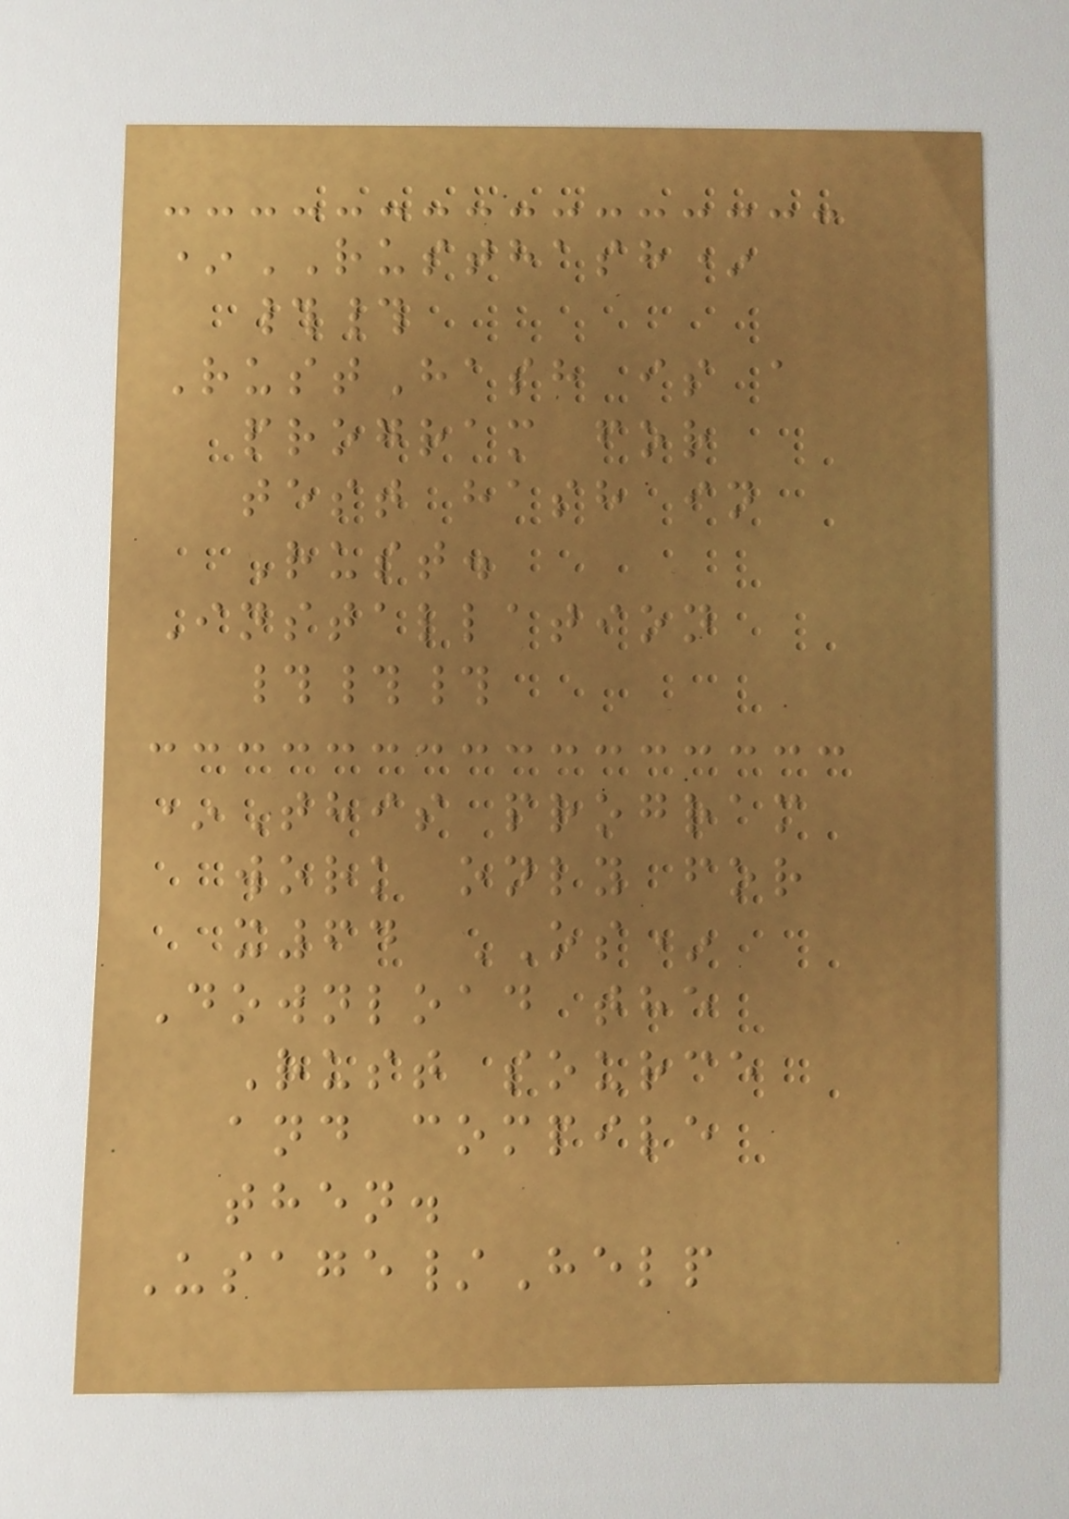*RUSTHASH*
##
RustHash is a
program for
test hash in
Rust.
Installation
###
*This program
work only for
x64 OS*
Download the
Rust source
and compile
then.
Usage/Help
